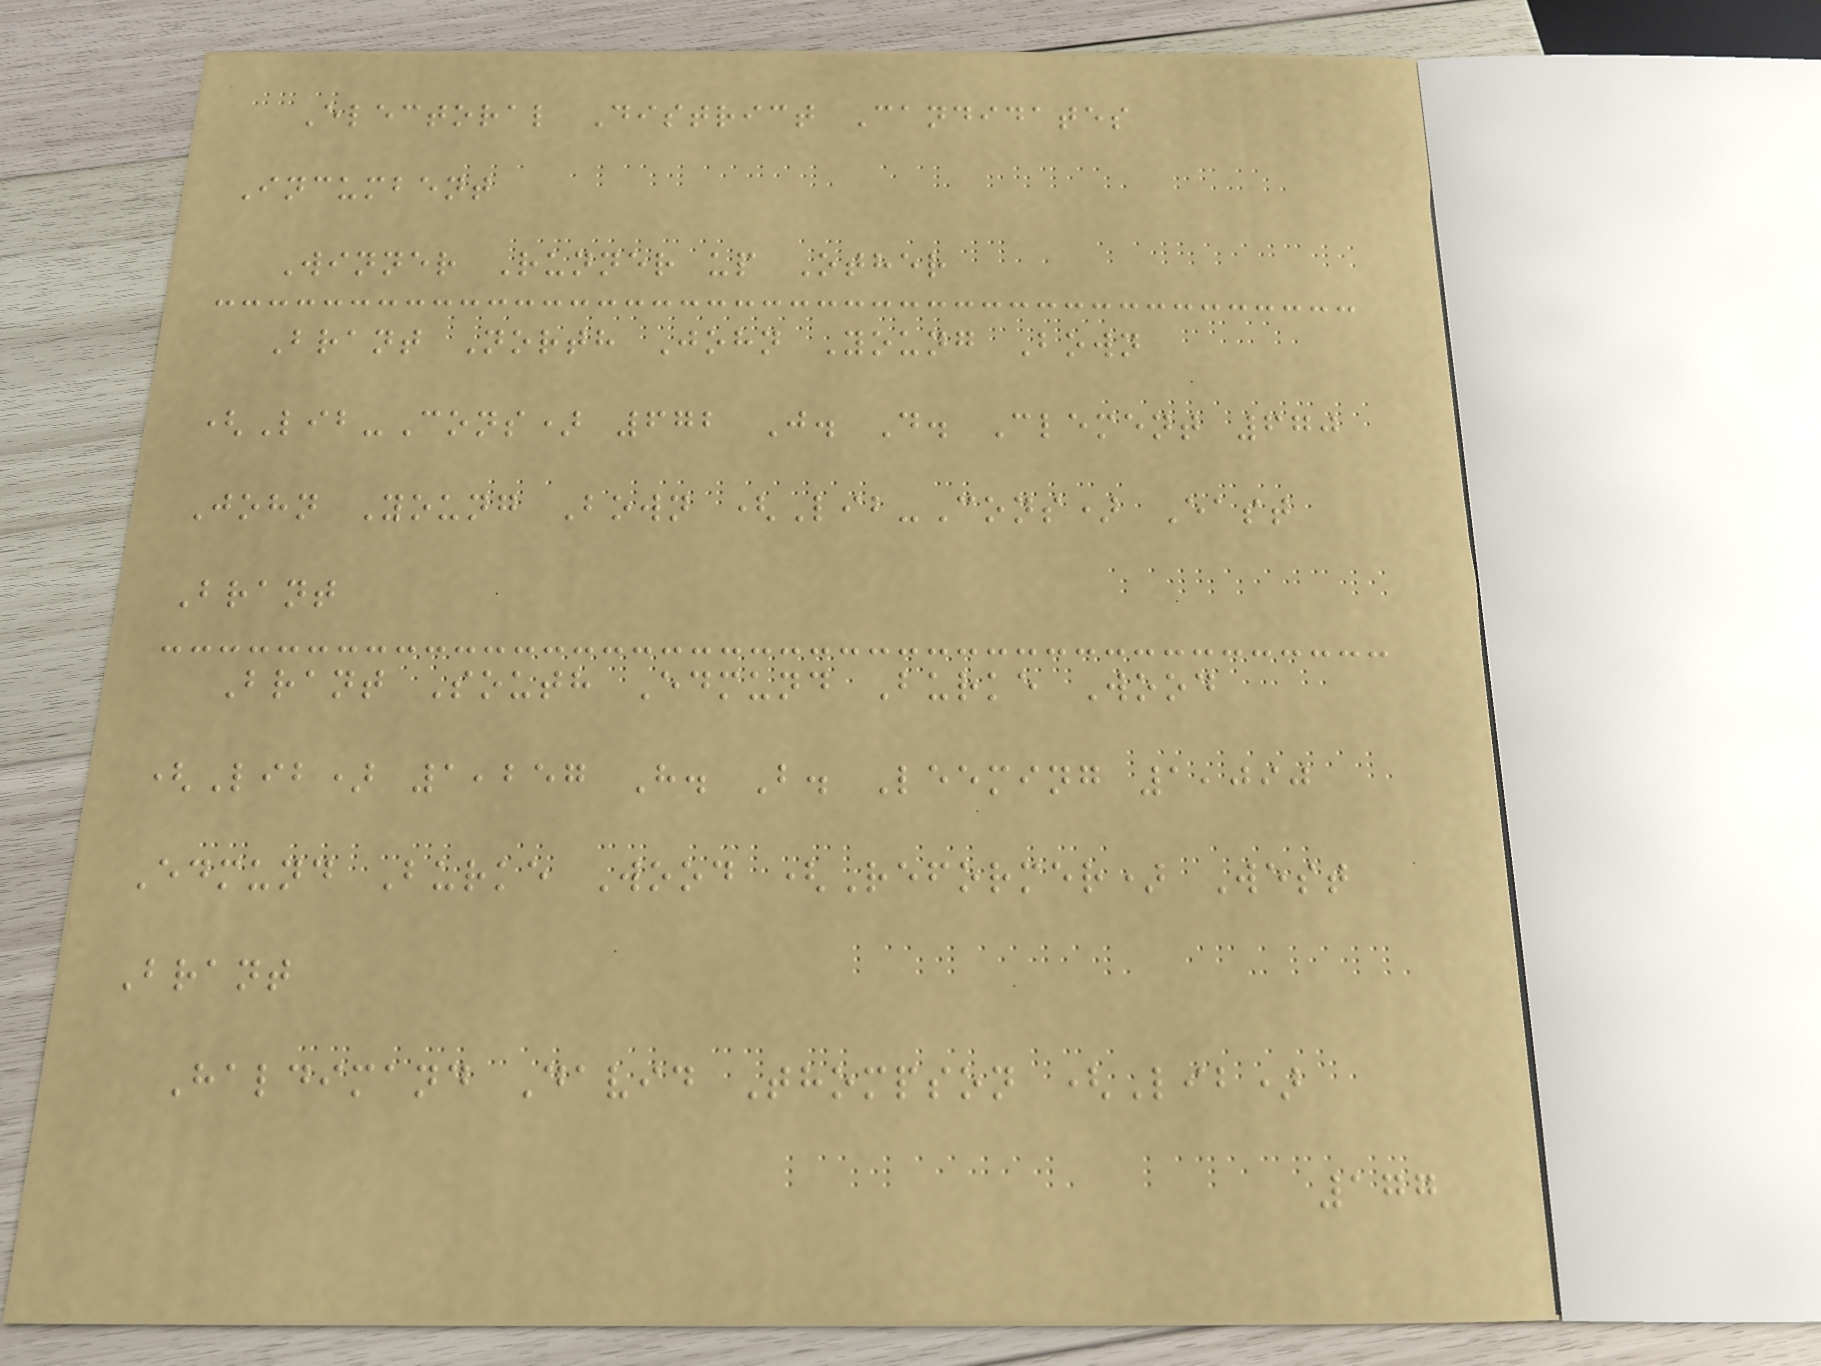Electoral District Candidates
Incumbent
Winner Runner up Other
Brant North John Young Bown
(Lib-Cons) 672 J. D. Clement 670
John Young Bown (Lib-Cons) East
Brant
Brant South Edmund Burke Wood
(Lib) 1,257 H. B. Leeming 1,090
Edmund Burke Wood (Reformer) West
Brant
Haldimand David Thompson (Lib)
177
